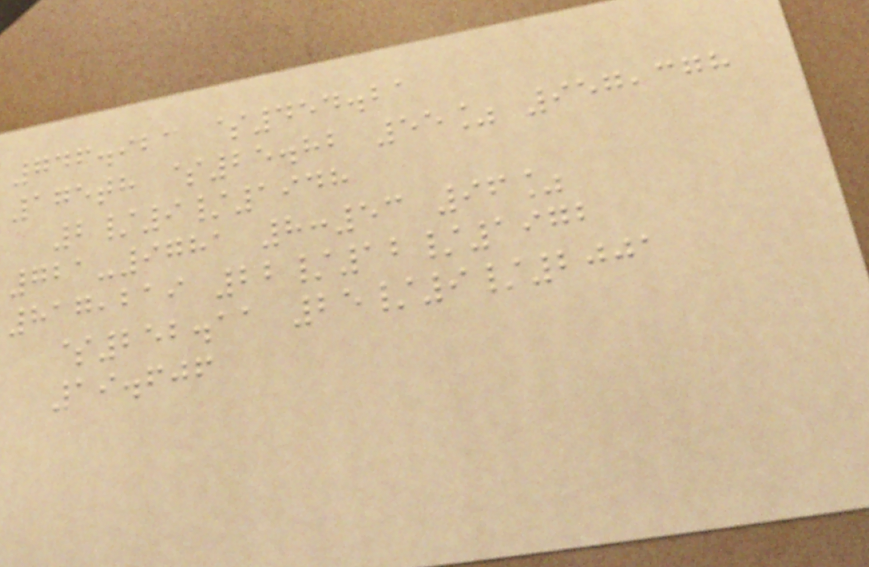746.923 $454.21
175th $25.82 55% 957,378
2/9/1948
721-9781 8:53 96%
817,219 22/12/1972
$252.11 25/9/2001
19.606
